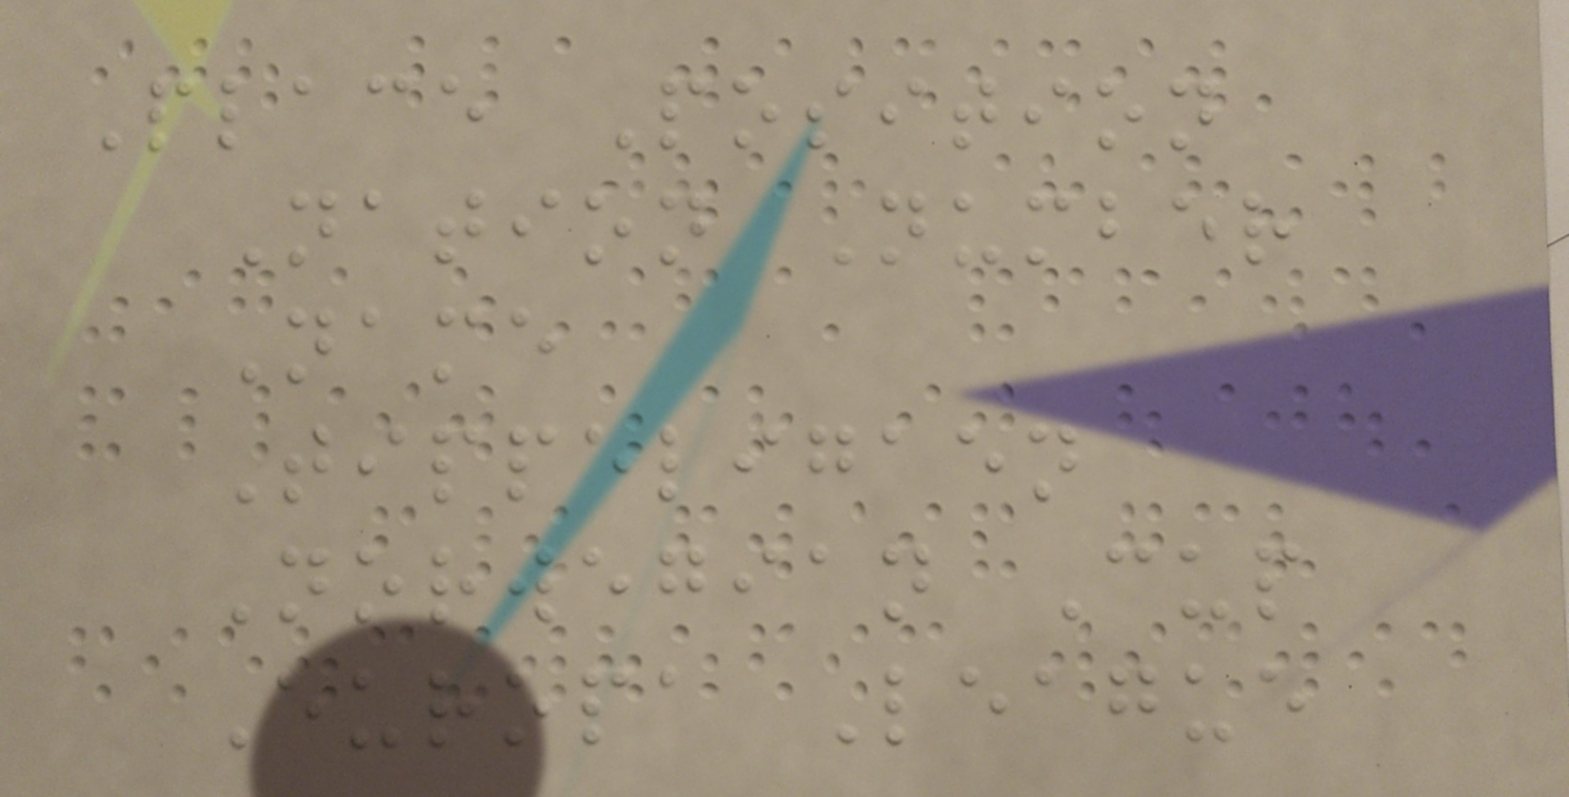Place Position
Nation Number
Name
Tippeligaen
Norwegian Cup
Europa League
